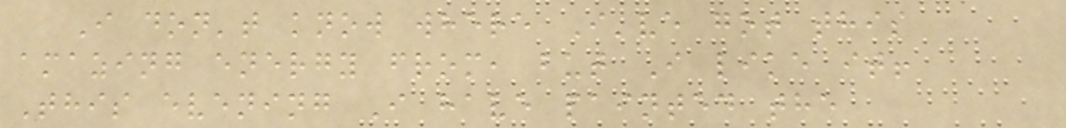I don't know where I've got this
amazing energy from, but I like it!
This evening I have painted the
